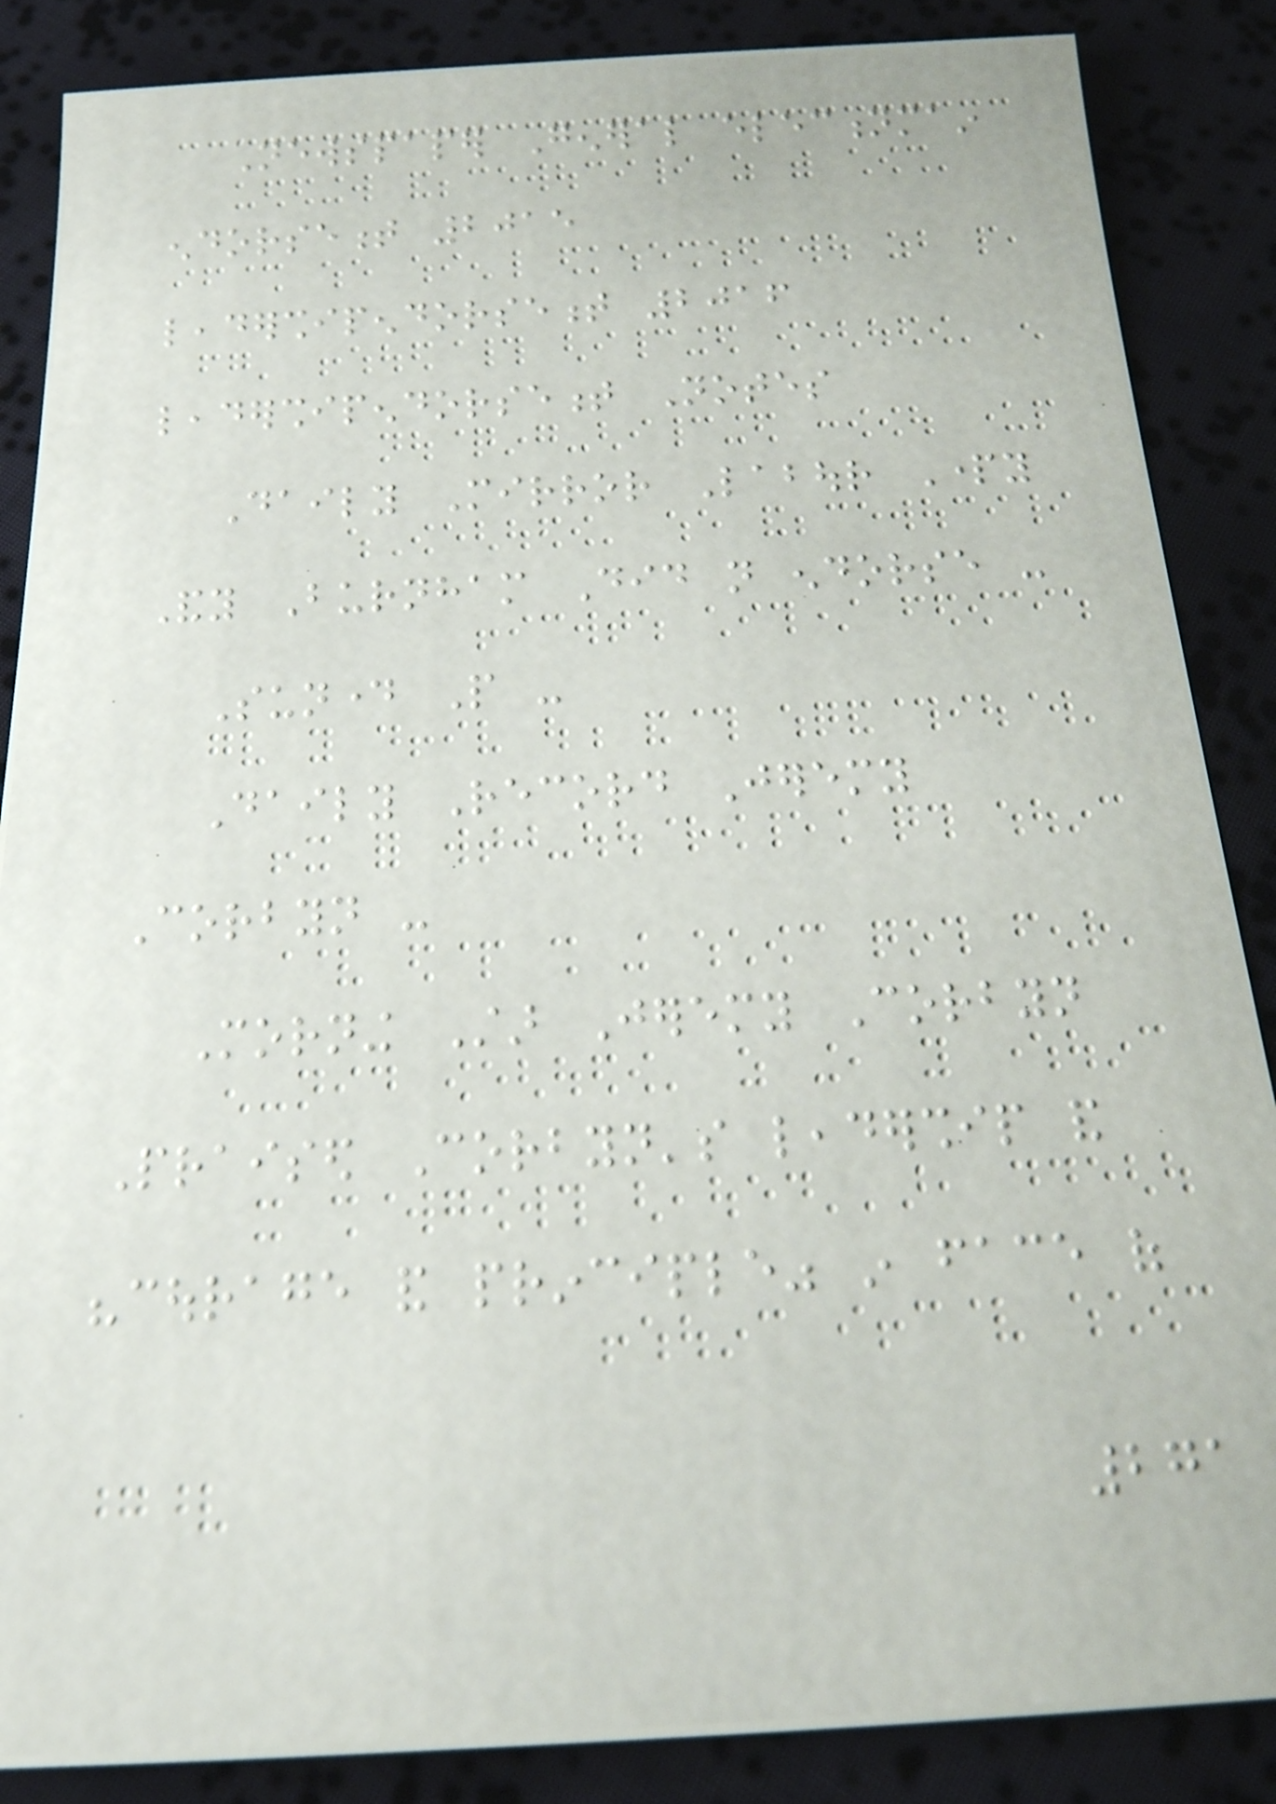Newspaper General electionmain
endorsement 2015
leadershipendorsement 2016
leadershipendorsement Notes
Daily Mirror Labour Party
Andy Burnham Did not endorse -
Sunday People -
Daily Record Jeremy
Corbyn -
Morning Star Jeremy Corbyn
Praised Corbyn's leadership and
"courage and principle" in face of
271
